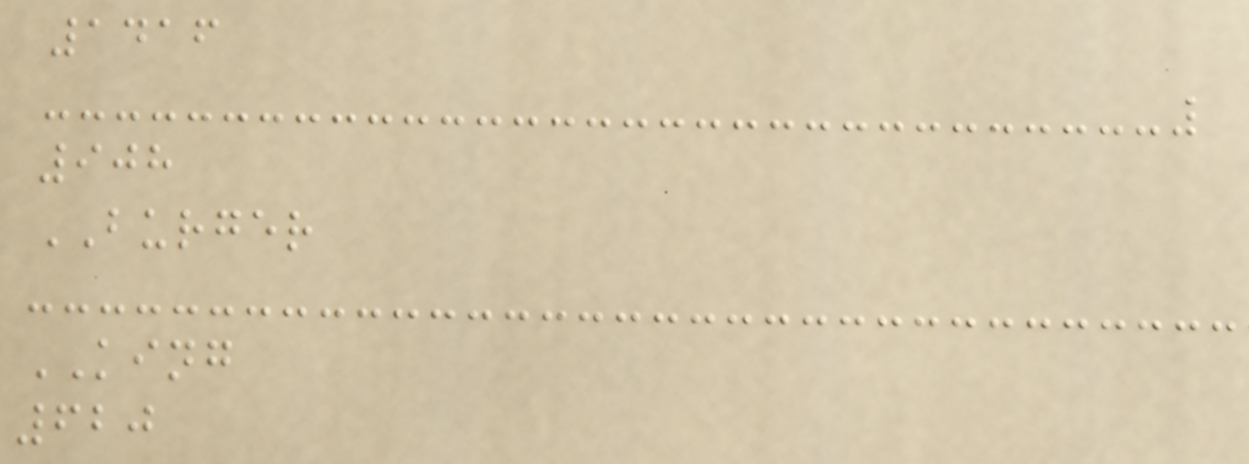1416
908
BURGER
KING
620
